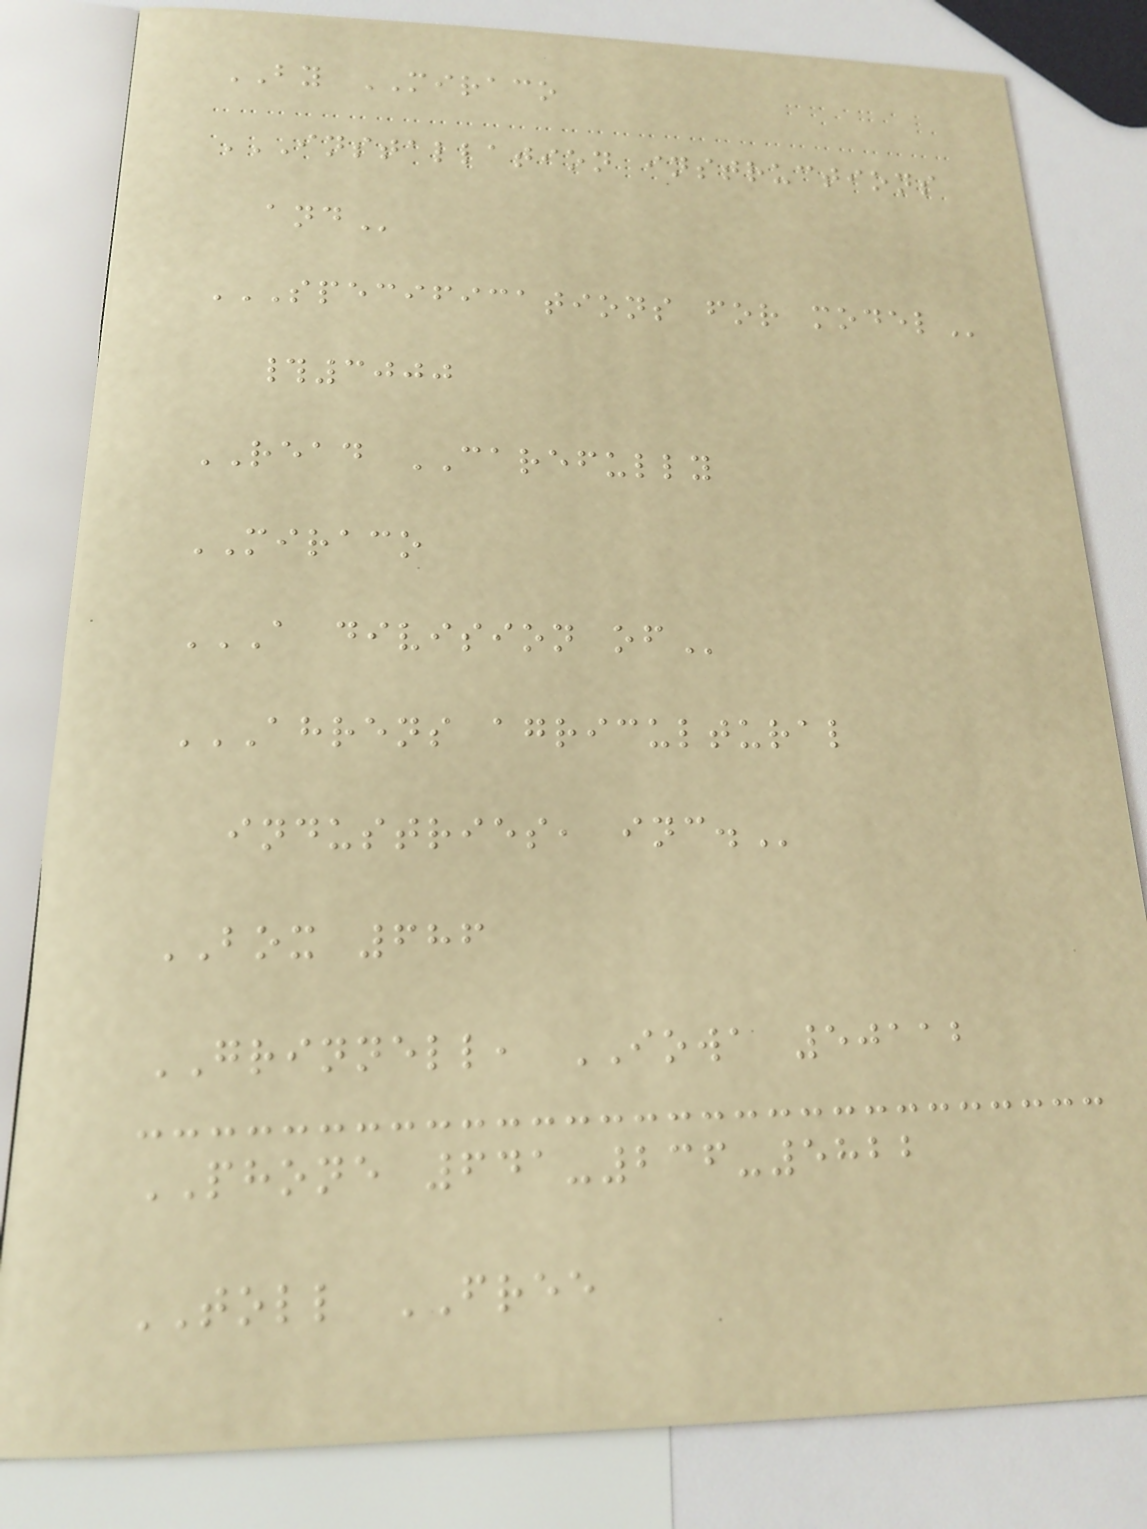BY MIRACO
INSTALLATION INSTRUCTIONS
AND
SPECIFICATIONS FOR MODEL
#3000
READ CAREFULLY
MIRACO
A DIVISION OF
AHRENS AGRICULTURAL
INDUSTRIES, INC.
BOX 686
GRINNELL, IOWA 50112
PHONE 641-236-5822
TOLL FREE
